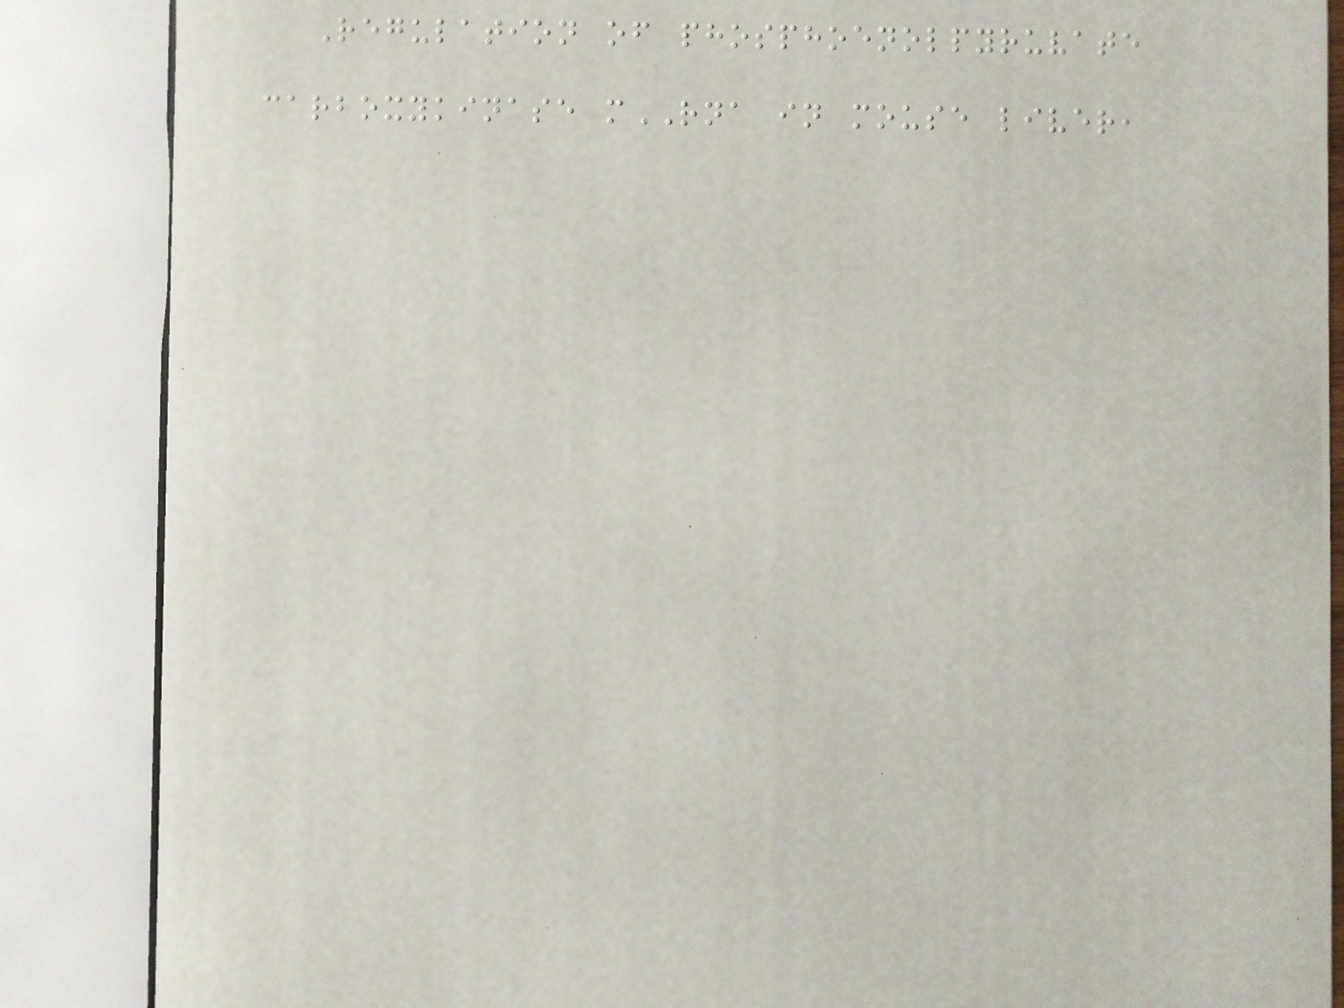Regulation of phosphoenolpyruvate
carboxykinase mRNA in mouse liver,
